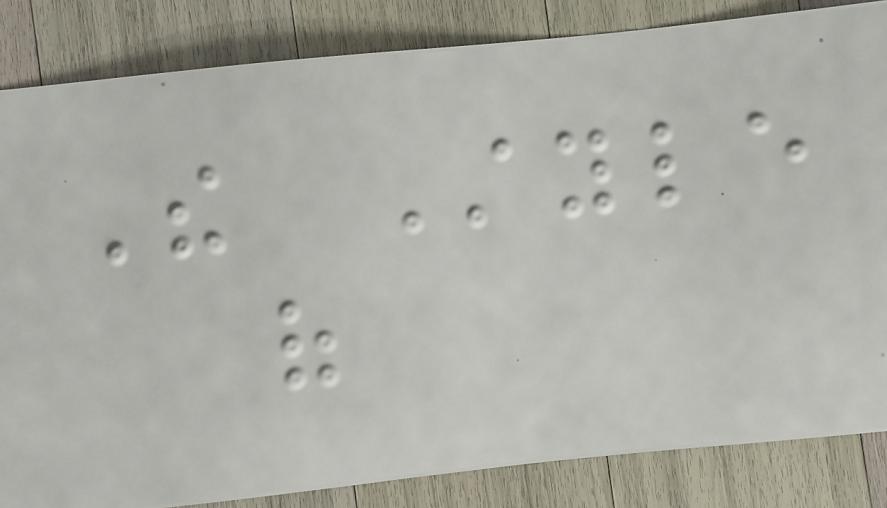The Style
of
